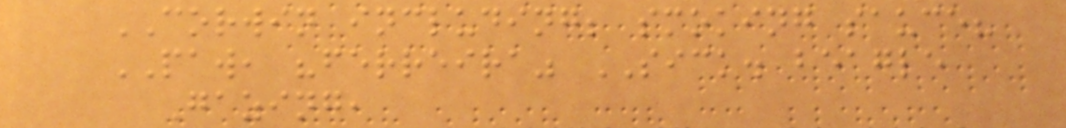CORWIN including; smoking sauce?
PAW, "ferreira" SICK. beagle
Gazing,
